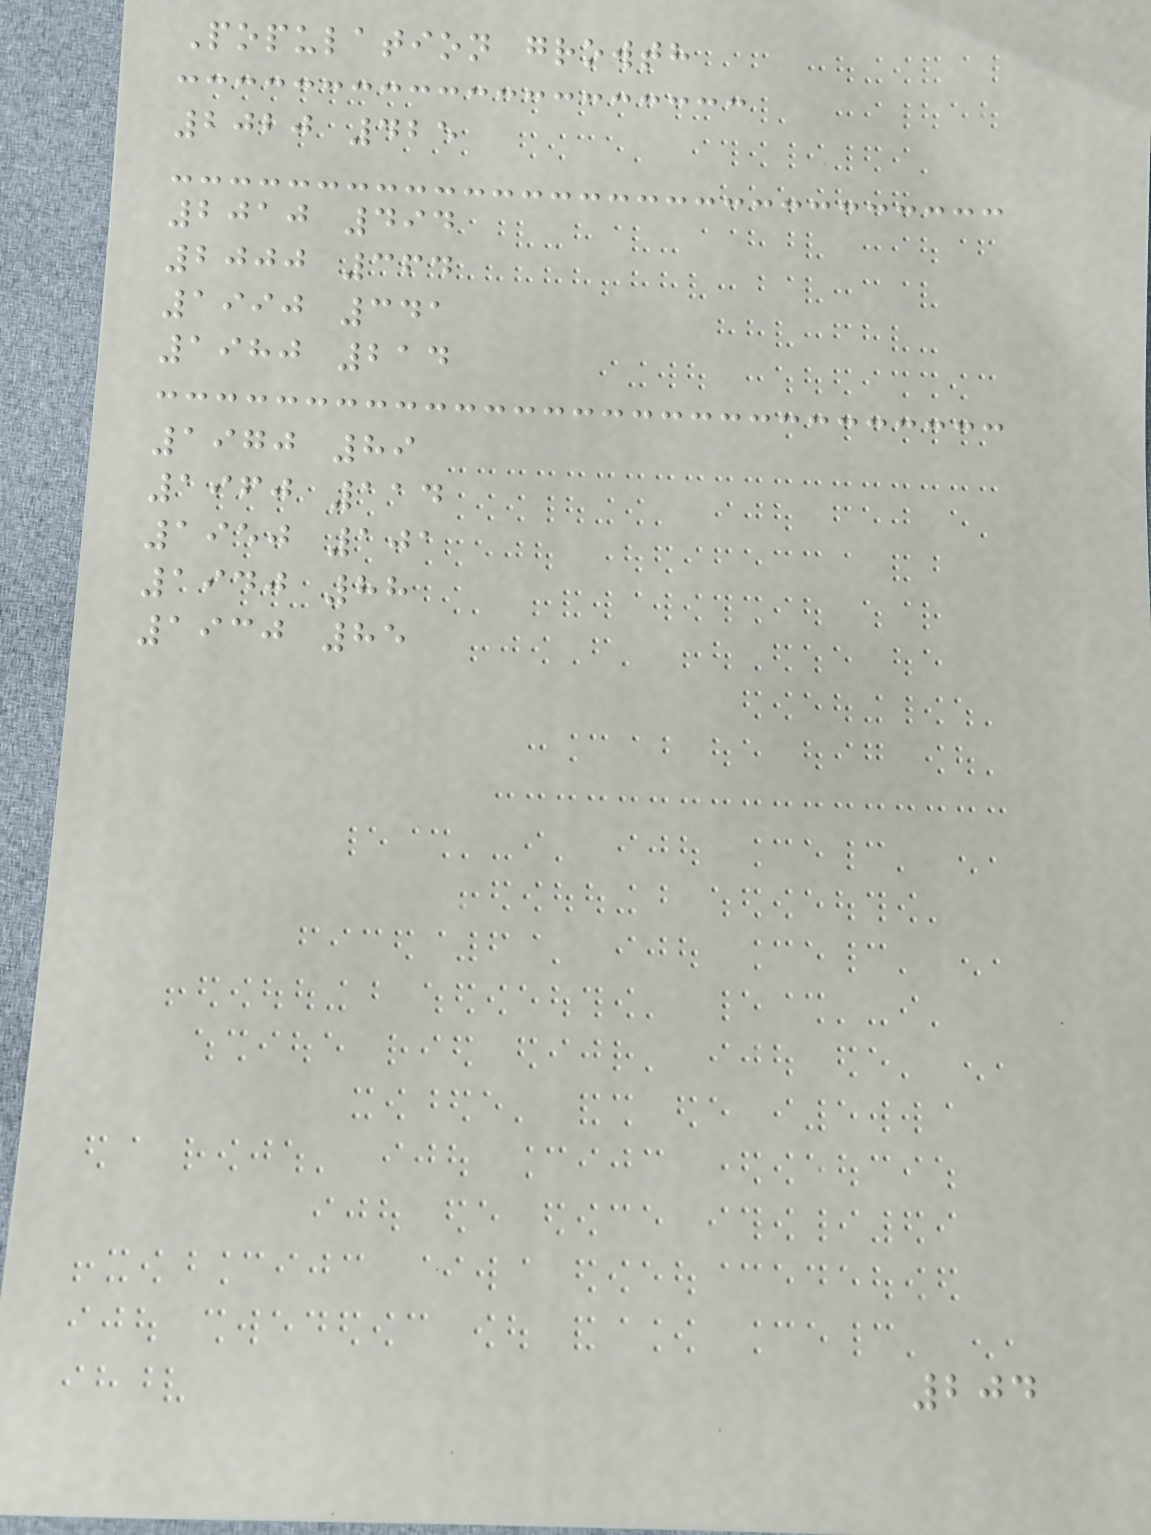Population growth
2020 425
2010 494
2000 364
1990 341
1980 214
1970 89
1960 114
1950 101
1940 88
1930 85
204
